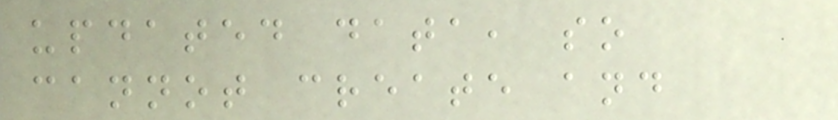updated data, so
cannot create and
